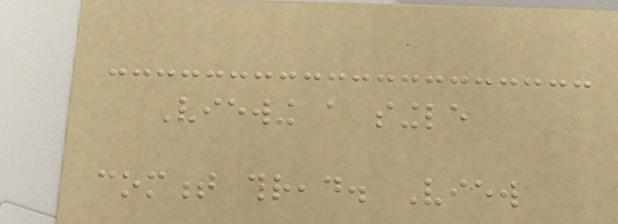Viewing a single
comment thread. View
